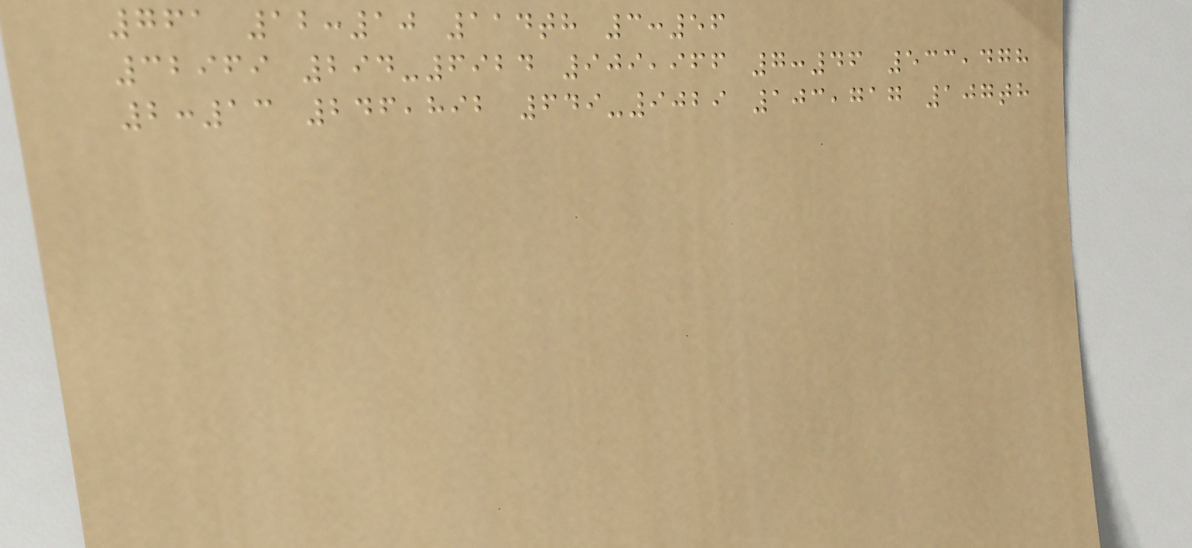761 12:10 114th 3:56
32969 294-6924 909,966 7:46 533,478
2:13 246,892 649-9029 103,717 107th
